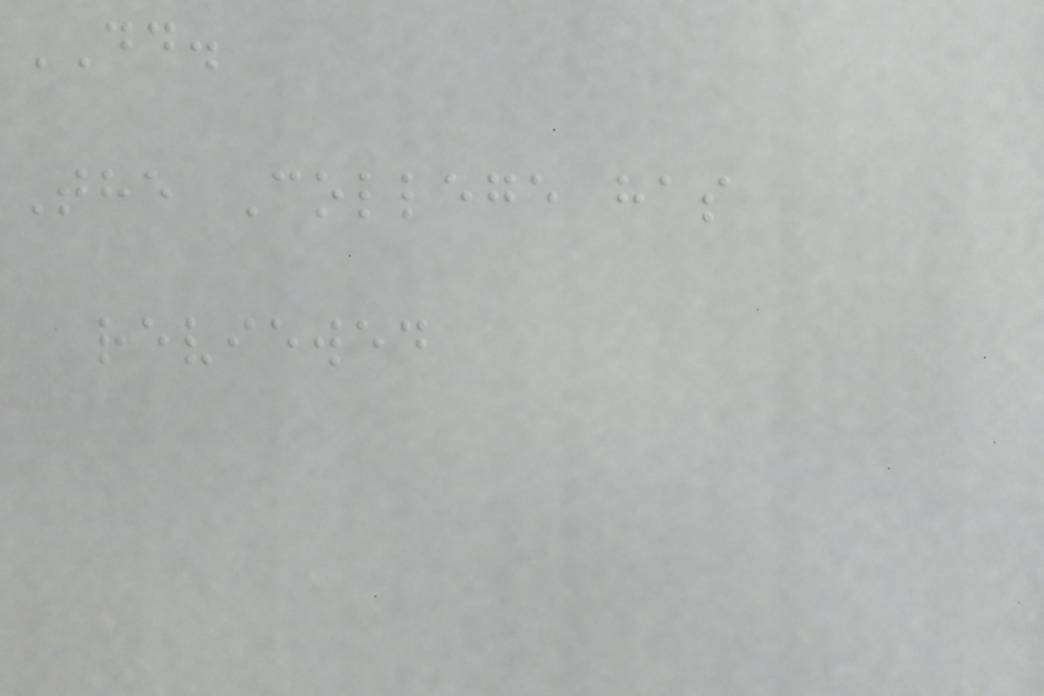DD.
The College has
reviewed
